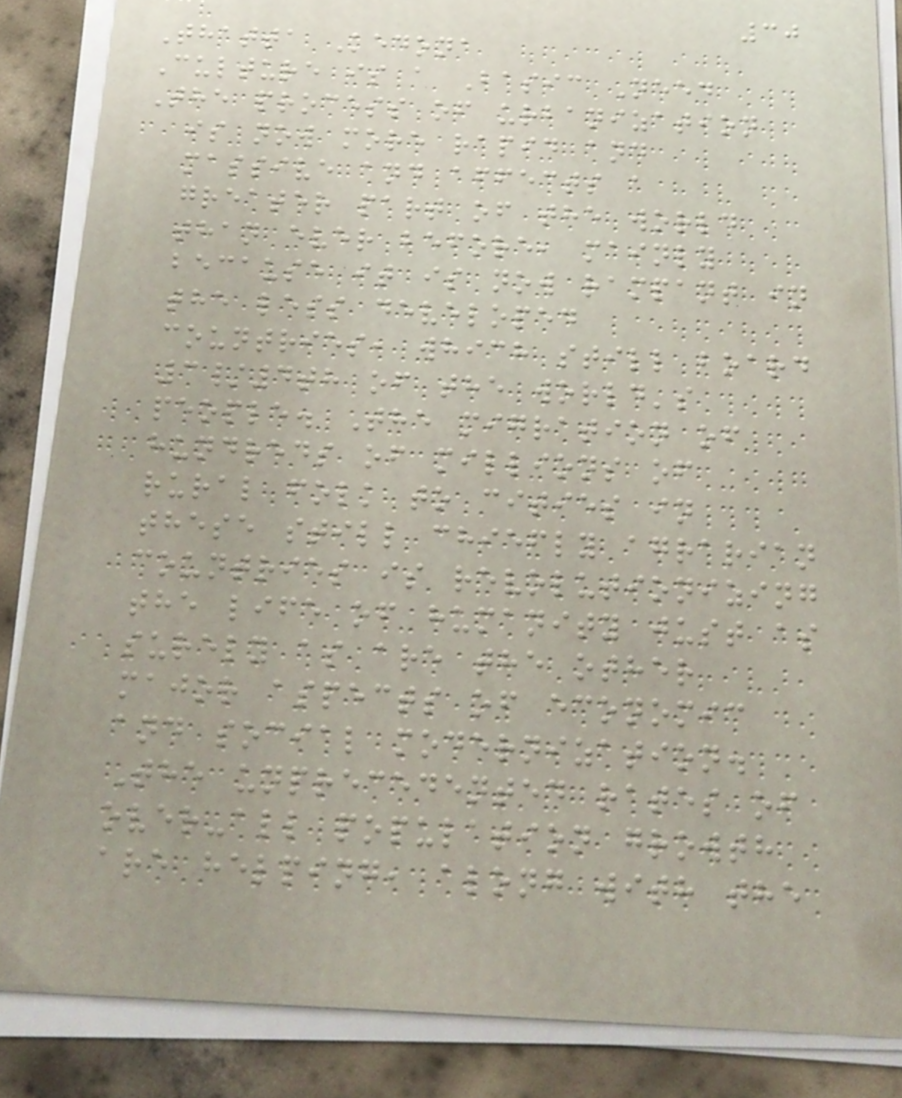30
Thatta Kedona
Culture is a Basic Need
The process of urbanization
is now more rapid and
massive and affects a
greater part of the world
than ever before, mainly
because it is now rampant in
the less developed
countries, which still board
3/4th of the world's
people. The migration of
hundreds of millions of
rural folk to cities in
these still chiefly agrarian
countries is revolutionizing
the life of humanity just as
surely as are the other
major aspects of economic
and social modernization.
The unprecedented rates of
over-all population growth
are helping, along with the
